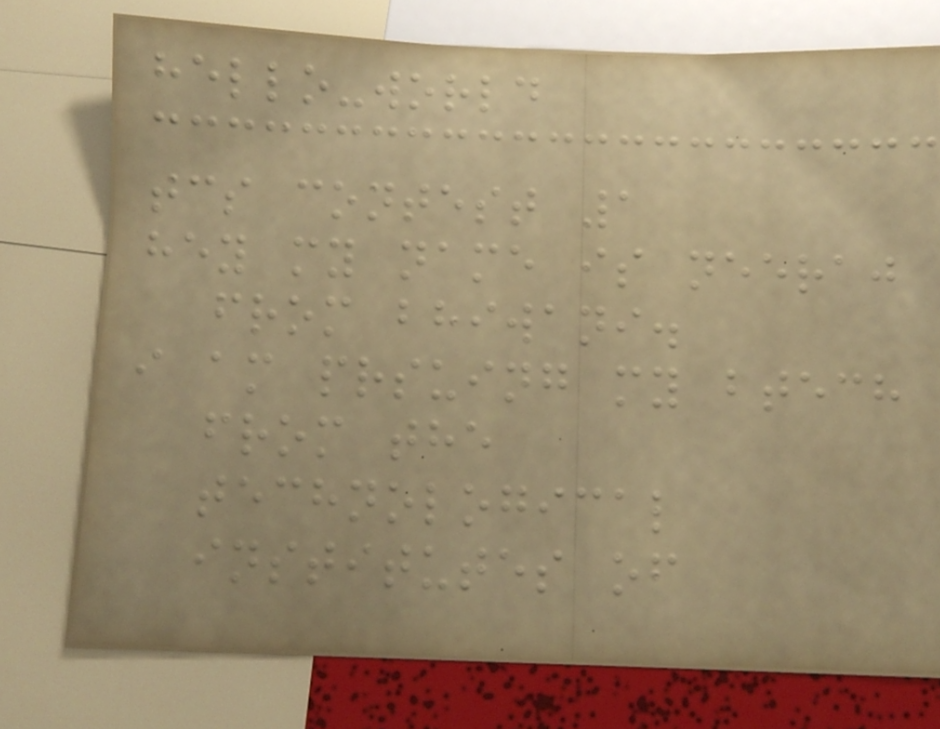hello-world
tcs contest 1
hey my name is neeraj
from bhiwani.
i am prsuing my btech
from the
technological
institutes of
